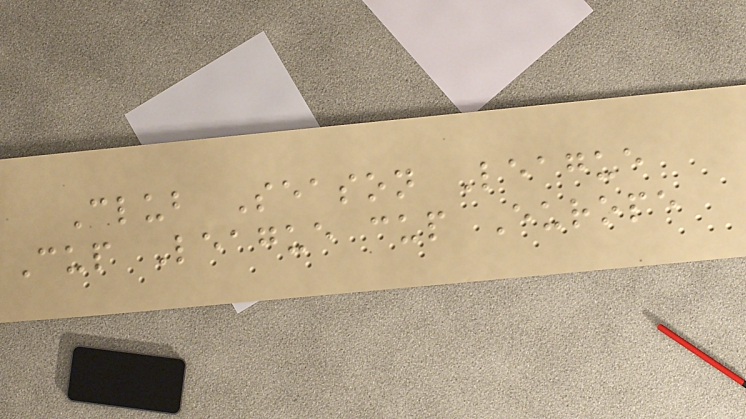Club Season League
Cup League cup Europe
